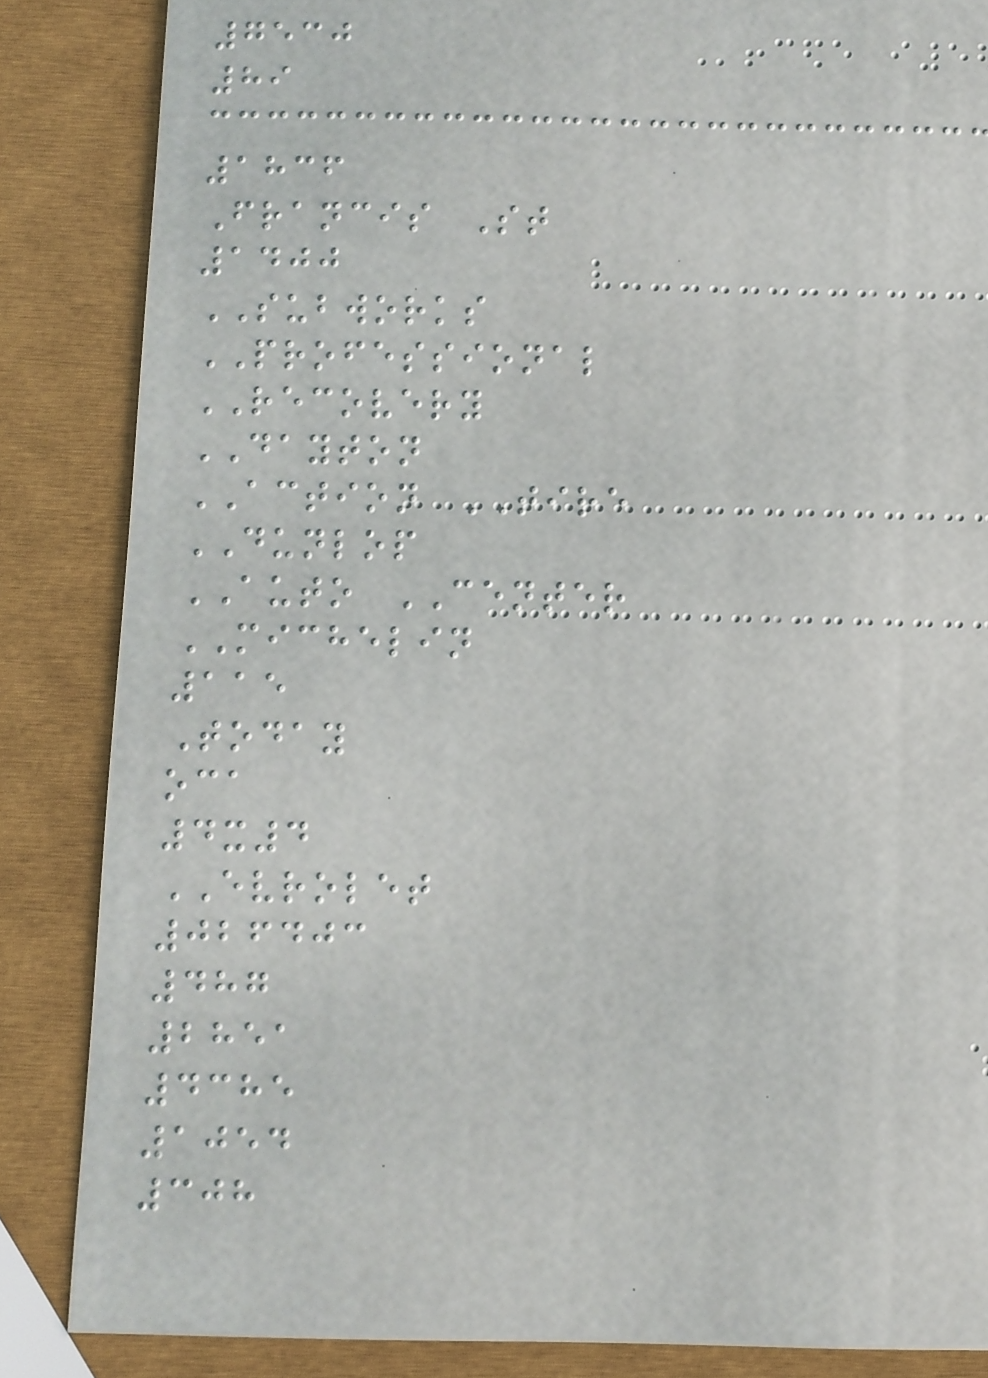7530
89
1836
Francis St
1400
SUBWORKS
PROFESSIONAL
RECOVERY
DAYTON
ACTION TIRE
DUNLOP
AUTO CENTER
MICHELIN
115
Today
oca
4x4
EVROLET
026403
487
2851
4385
1054
308
